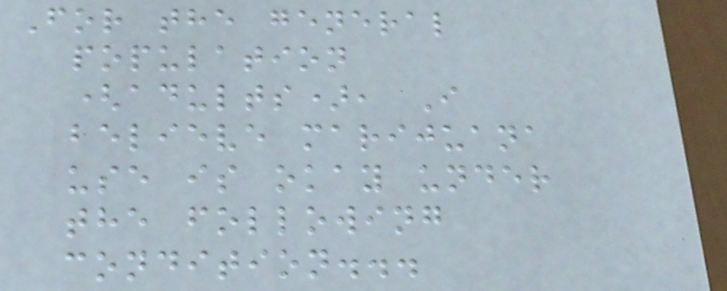For the general
population
(adults), I
believe marijuana
use is okay under
the following
condition...
